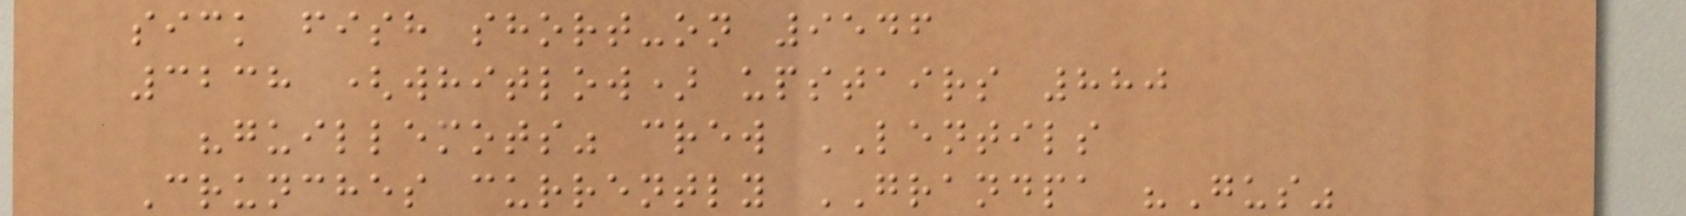sick fish short-on 9546
3238 (whitlow) upstairs 880
"guillemots" crew LENTILS
Crunches currently GRANDPA "Gus"
